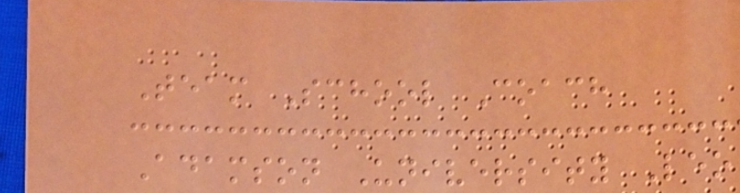Team School Coach
Adamson University Leo
